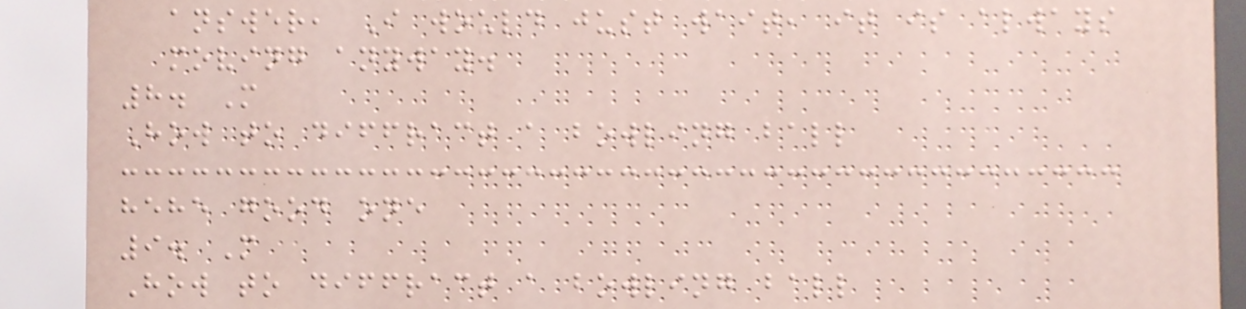answer, I would just wait, it is always
moving anyway.
8. M
How to diffract a bowling ball
hehe good one
9. M
How to diffract a bowling ball
